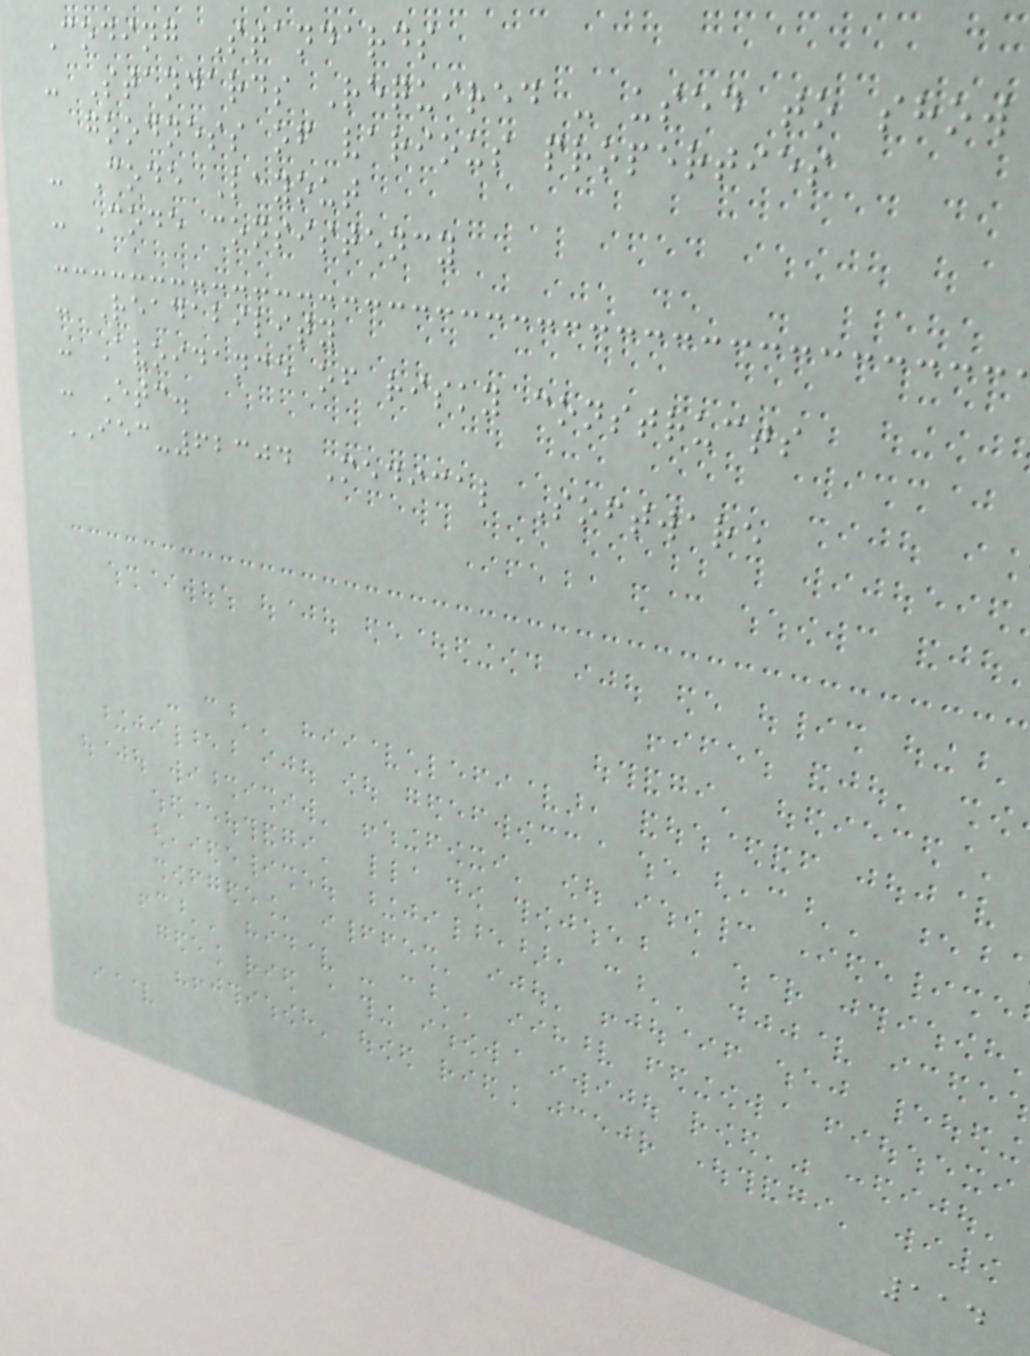Coding Standards
- Standards Required - used to show
goodness of various properties
- Code Layout
- Code consistency
- Readability
- Avoidance of risky constructs
- Etc.
IEC-62304 Medical Software
114
